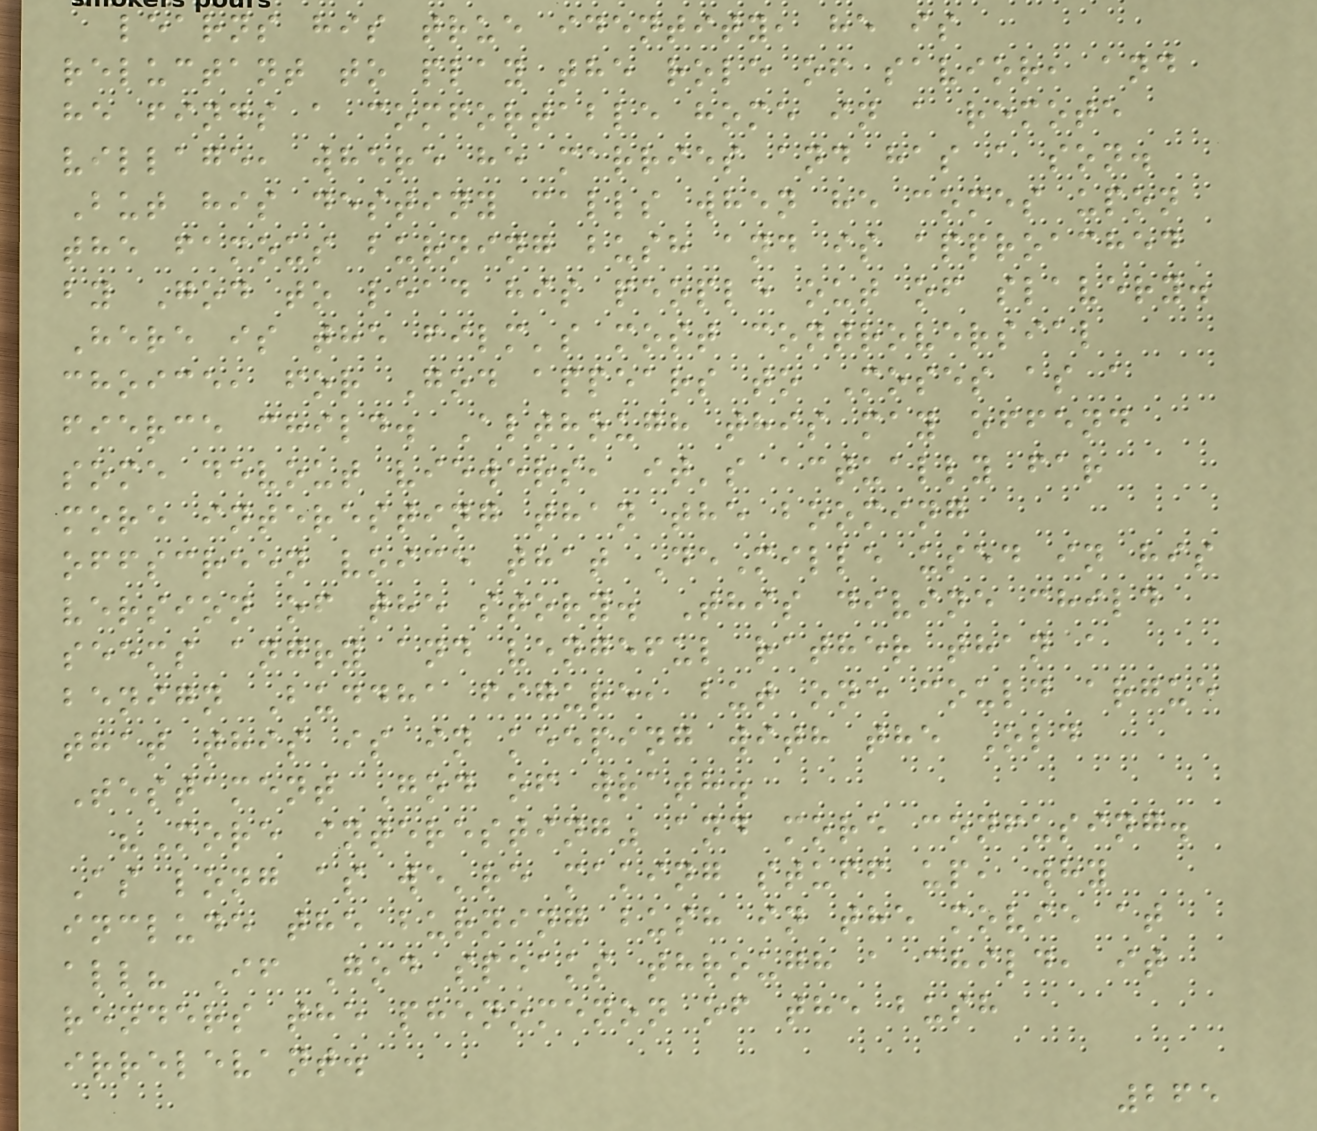learns his true identity, he is
reluctant to play the role of savior, and
he finds a comfortable home in a remote
village, where he marries and has a son.
But his destiny calls when he comes upon
the famous burning bush and is approached
by God to lead his people out of slavery.
Here is the film's most controversial
choice, for God appears to Moses as a
fierce child. Although this may offend
some devout viewers, it's actually far
more interesting than the booming
offscreen voice that DeMille used in his
version of the story. This divine child
seems angry and vengeful rather than a
benign Buddha figure, but one could argue
that this is in keeping with the Old
Testament God of wrath.
"More interesting" and more confusing.
As long as we're making stuff up, why
include the burning bush in the movie at
all? If God speaks through a child, it
renders the phenomenon of the bush
irrelevant.
265
